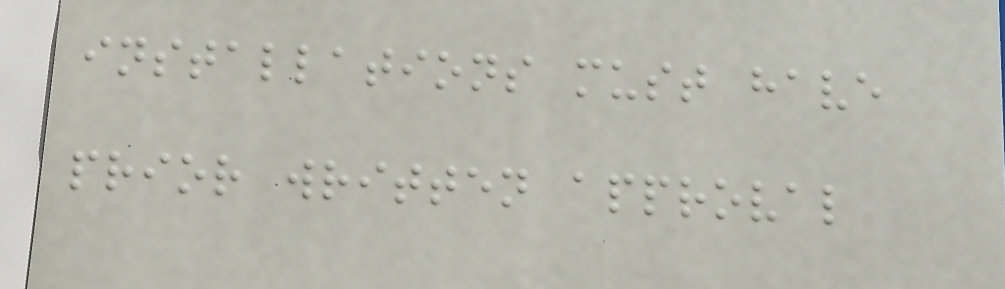installations must have
prior written approval
